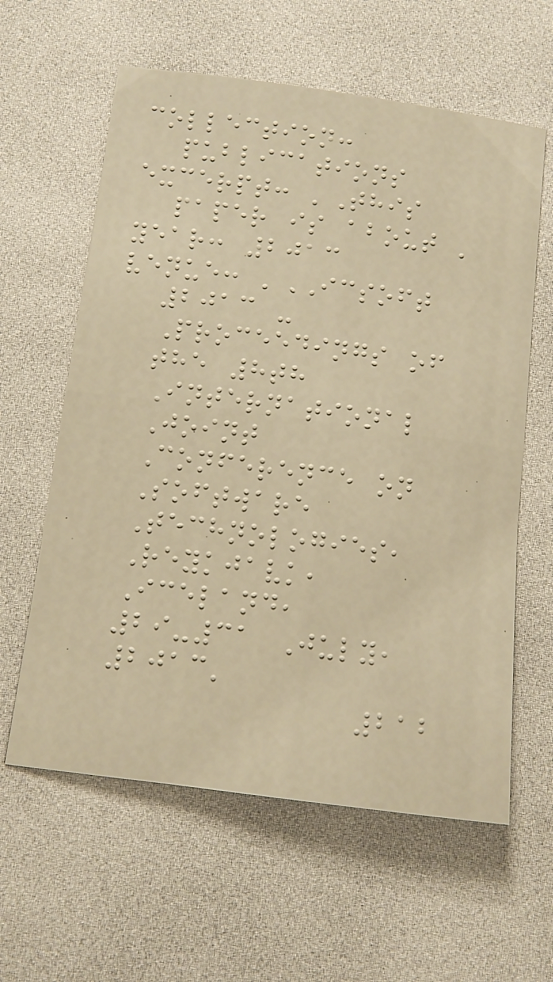collection:
publications
excerpt: 'This
paper is about '
year: 2013
venue: 'ICSOFT
2013 -
Proceedings of
the 8th
International
Joint
Conference on
Software
Technologies,
Reykjavk,
Iceland,
29-31 July,
2013'
212
